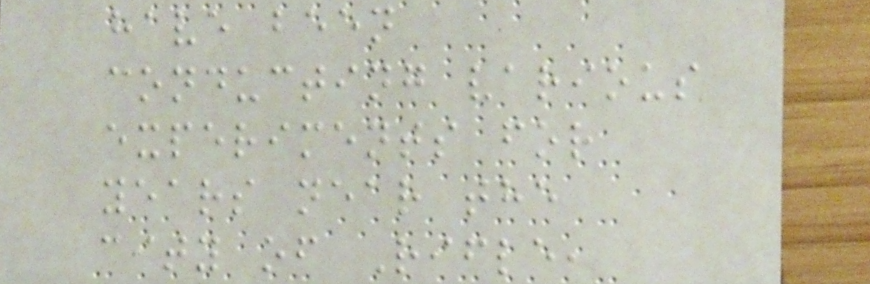have been
conducting various
experiments for
years near the
city of Rifle,
